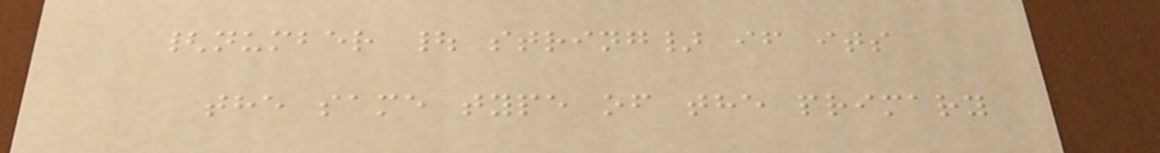{number | string} if its
the same type of the primary
